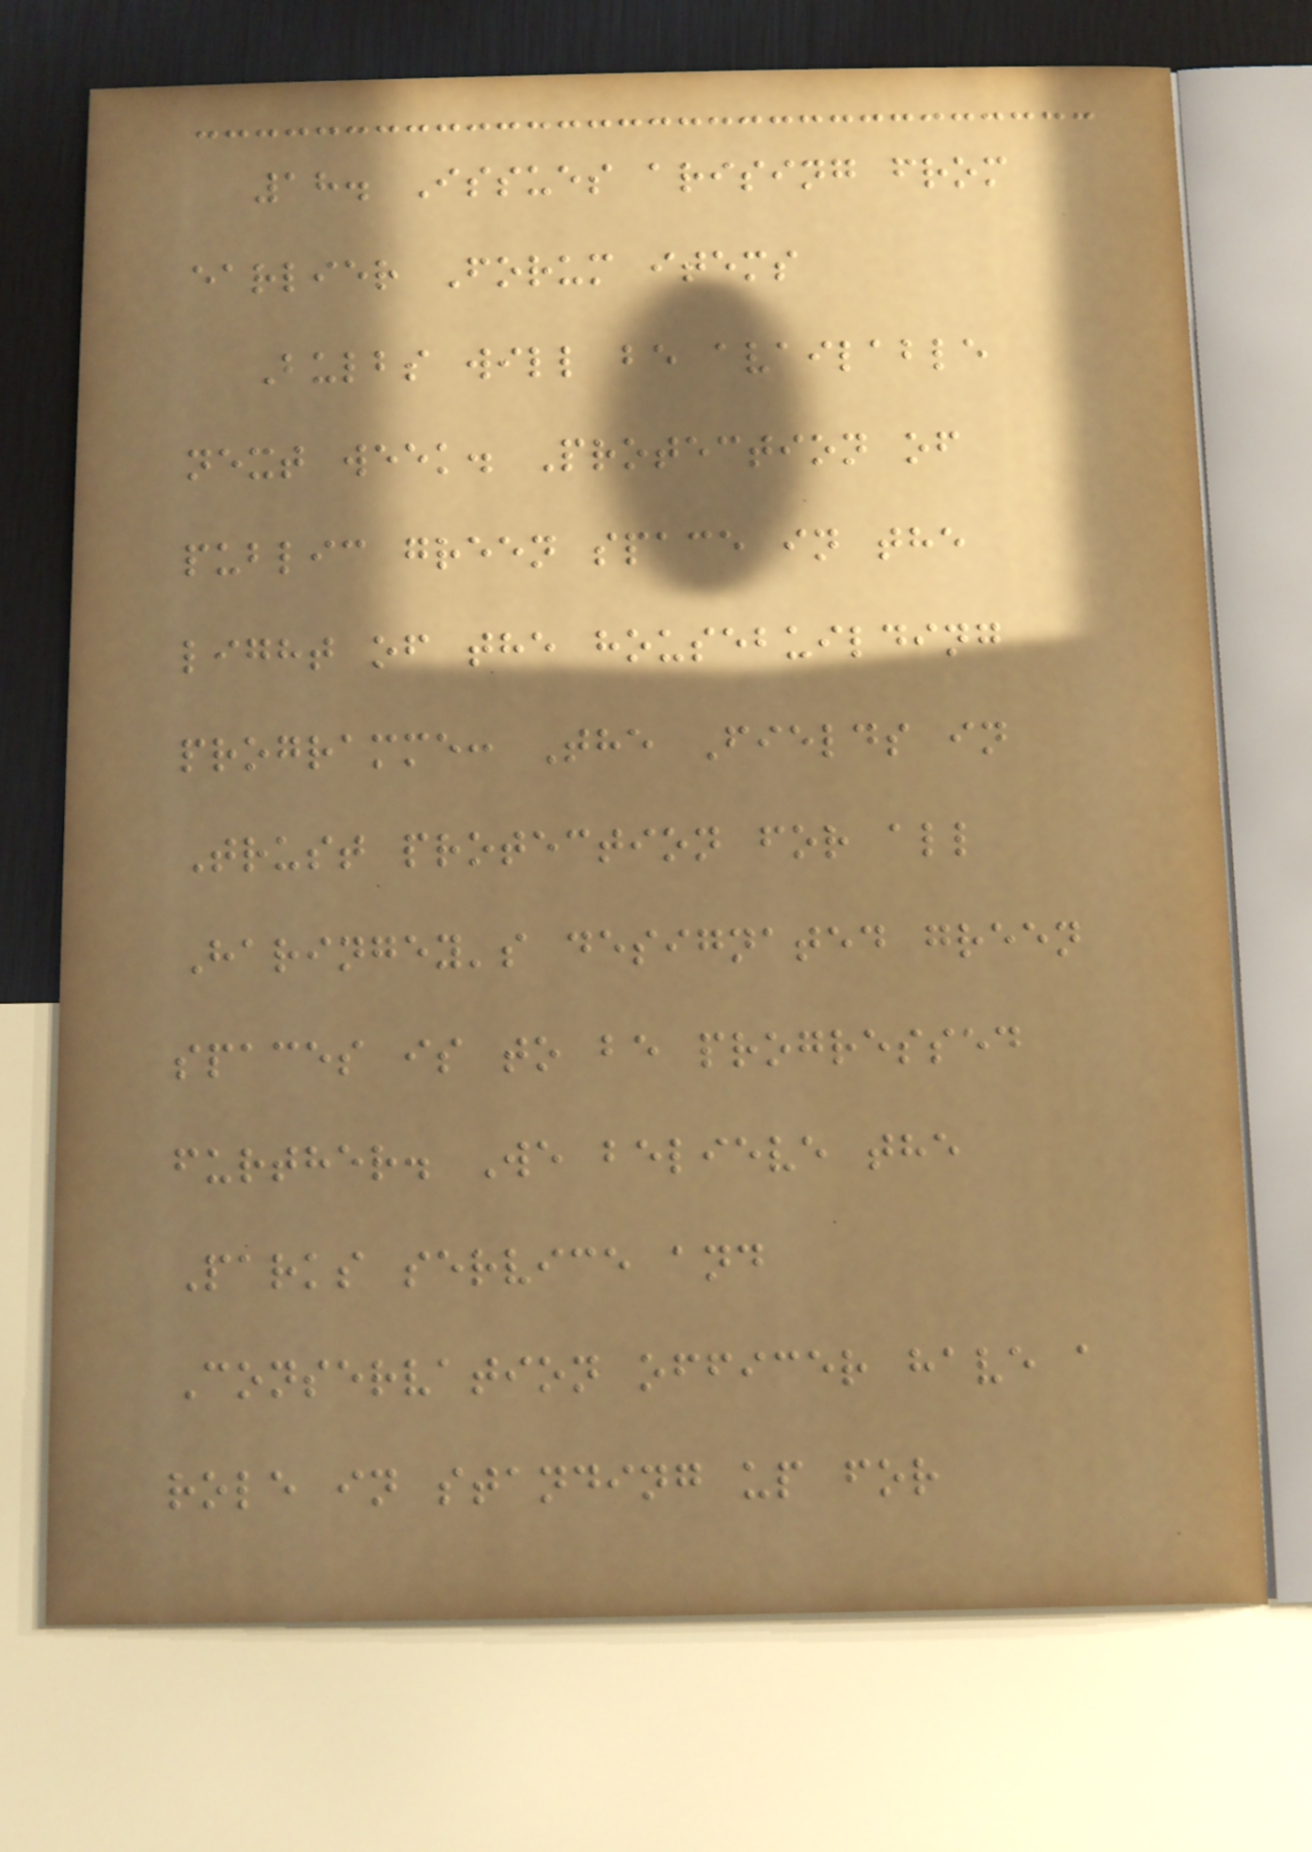18. Issues arising from
earlier Forum items
Bulbs will be available
next week. Protection of
public green space in the
light of the housebuilding
programme: The Fields in
Trust protection for all
Haringey's designated green
spaces is to be progressed
further. We believe the
Parks service and
Conservation officer have a
role in standing up for
